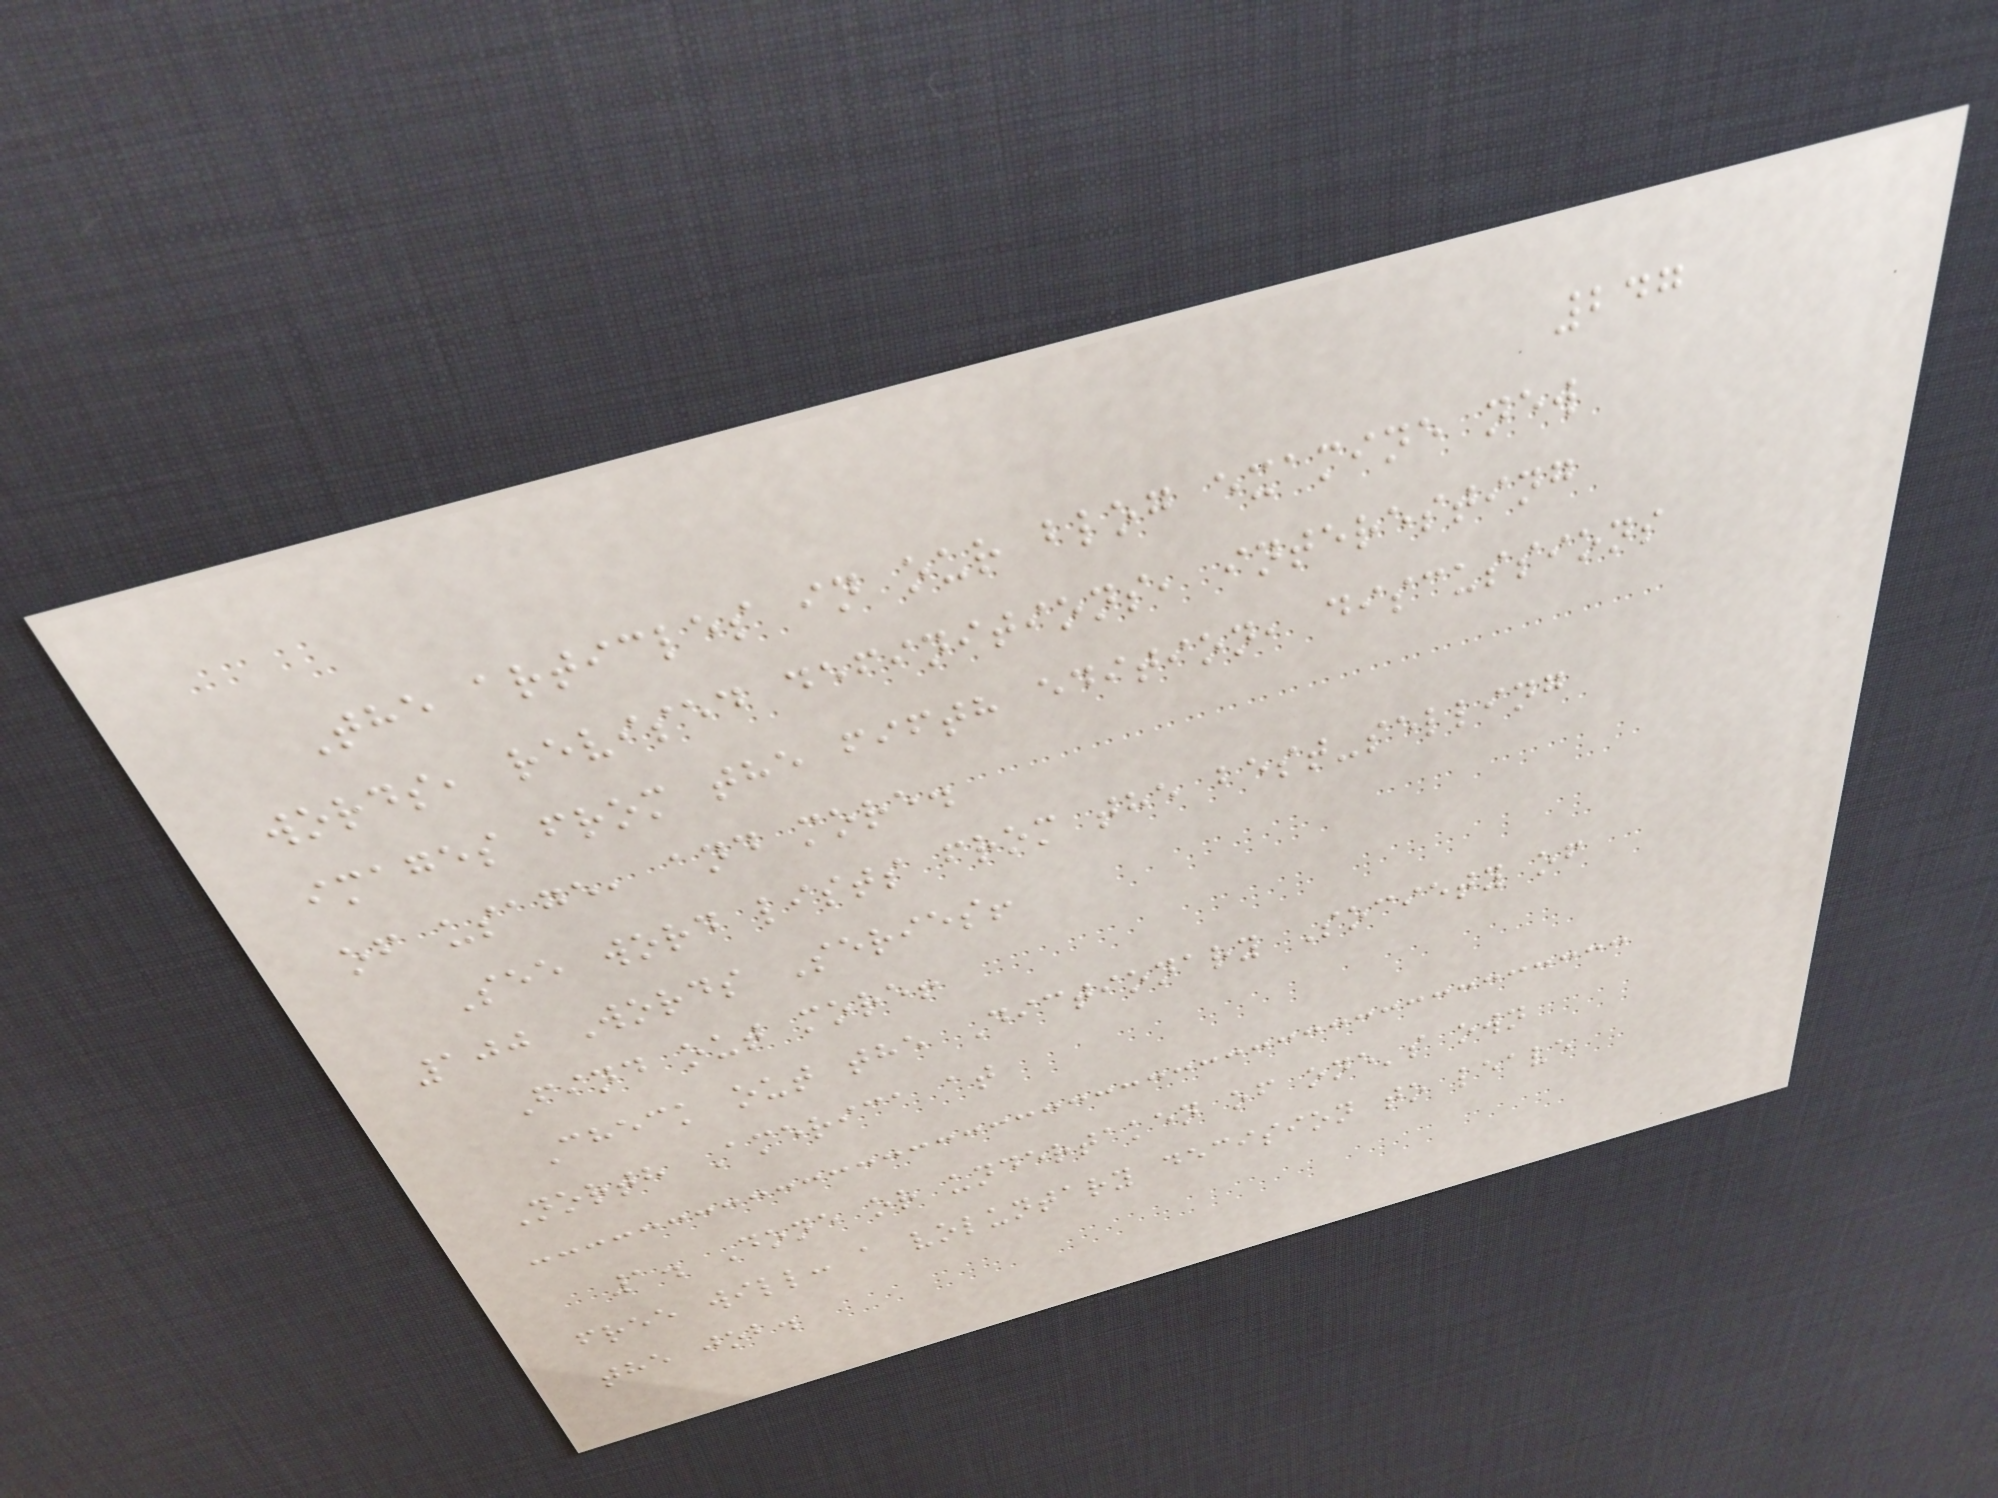247
The articles in our blog examine new
words, revised definitions, interesting
images from the fifth edition, discussions
of usage, and more.
See word lists from the best-selling
100 Words Series!
Find out more!
Check out the Dictionary Society of
North America at
1. Done or undertaken of one's own
free will: a voluntary decision to leave
the job.
